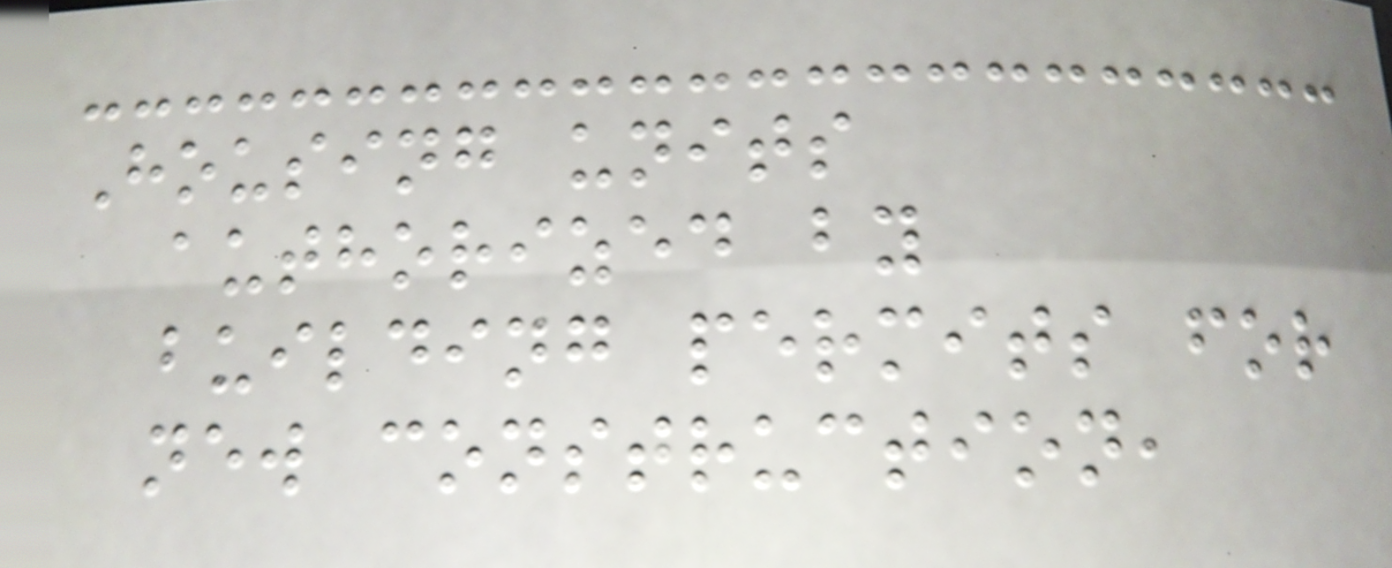Housing units
authorized by
building permits for
new construction,
